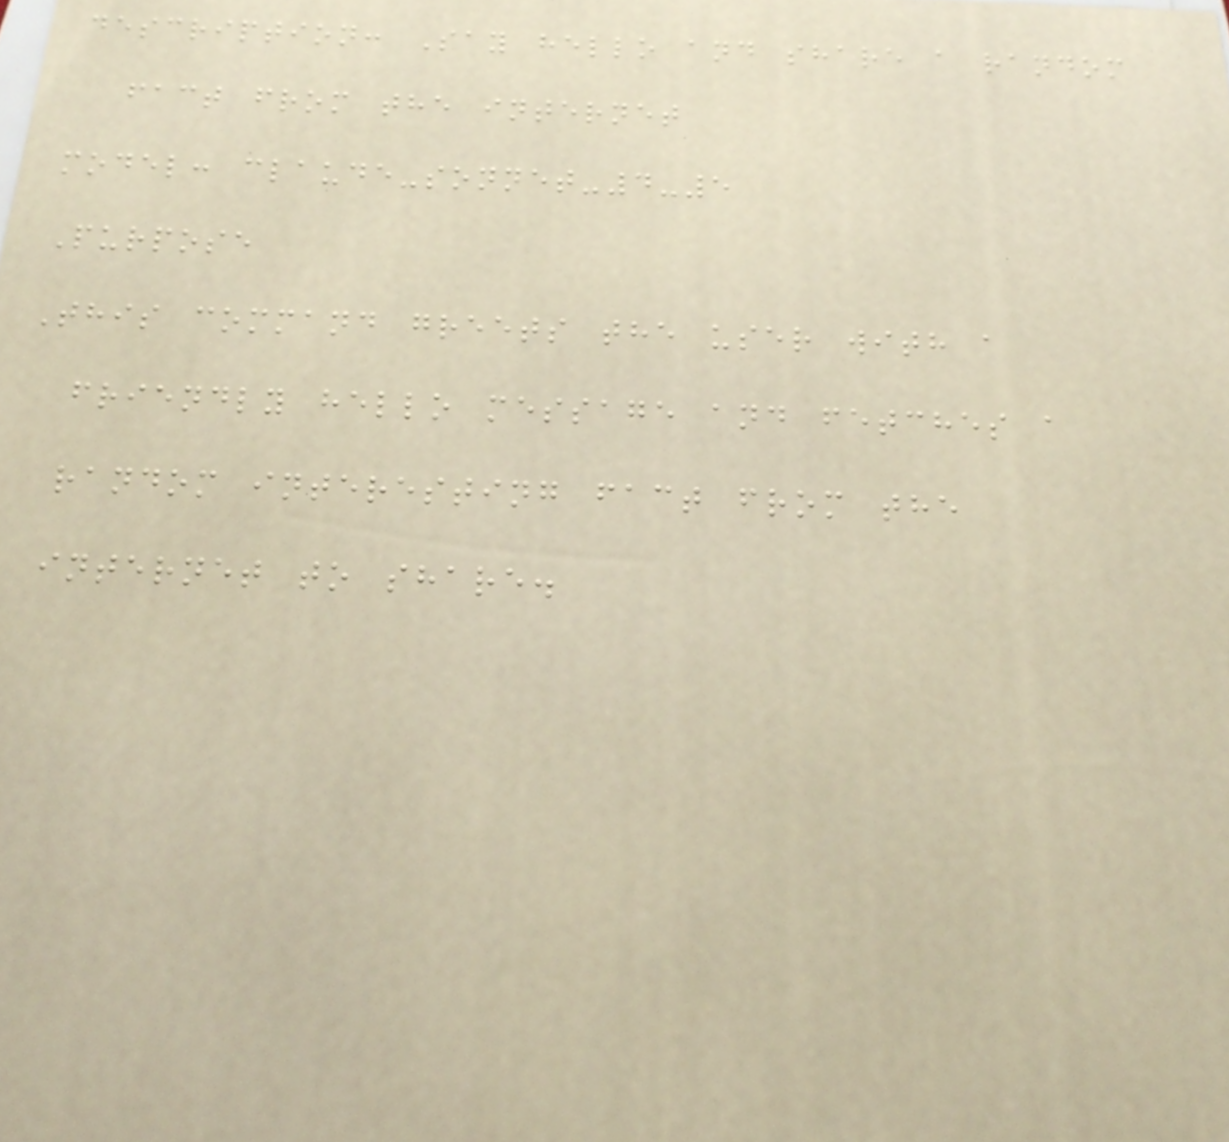description: Say hello and share a random
fact from the internet
model: claude-sonnet-4-5
Purpose
This command greets the user with a
friendly hello message and fetches a
random interesting fact from the
internet to share.
